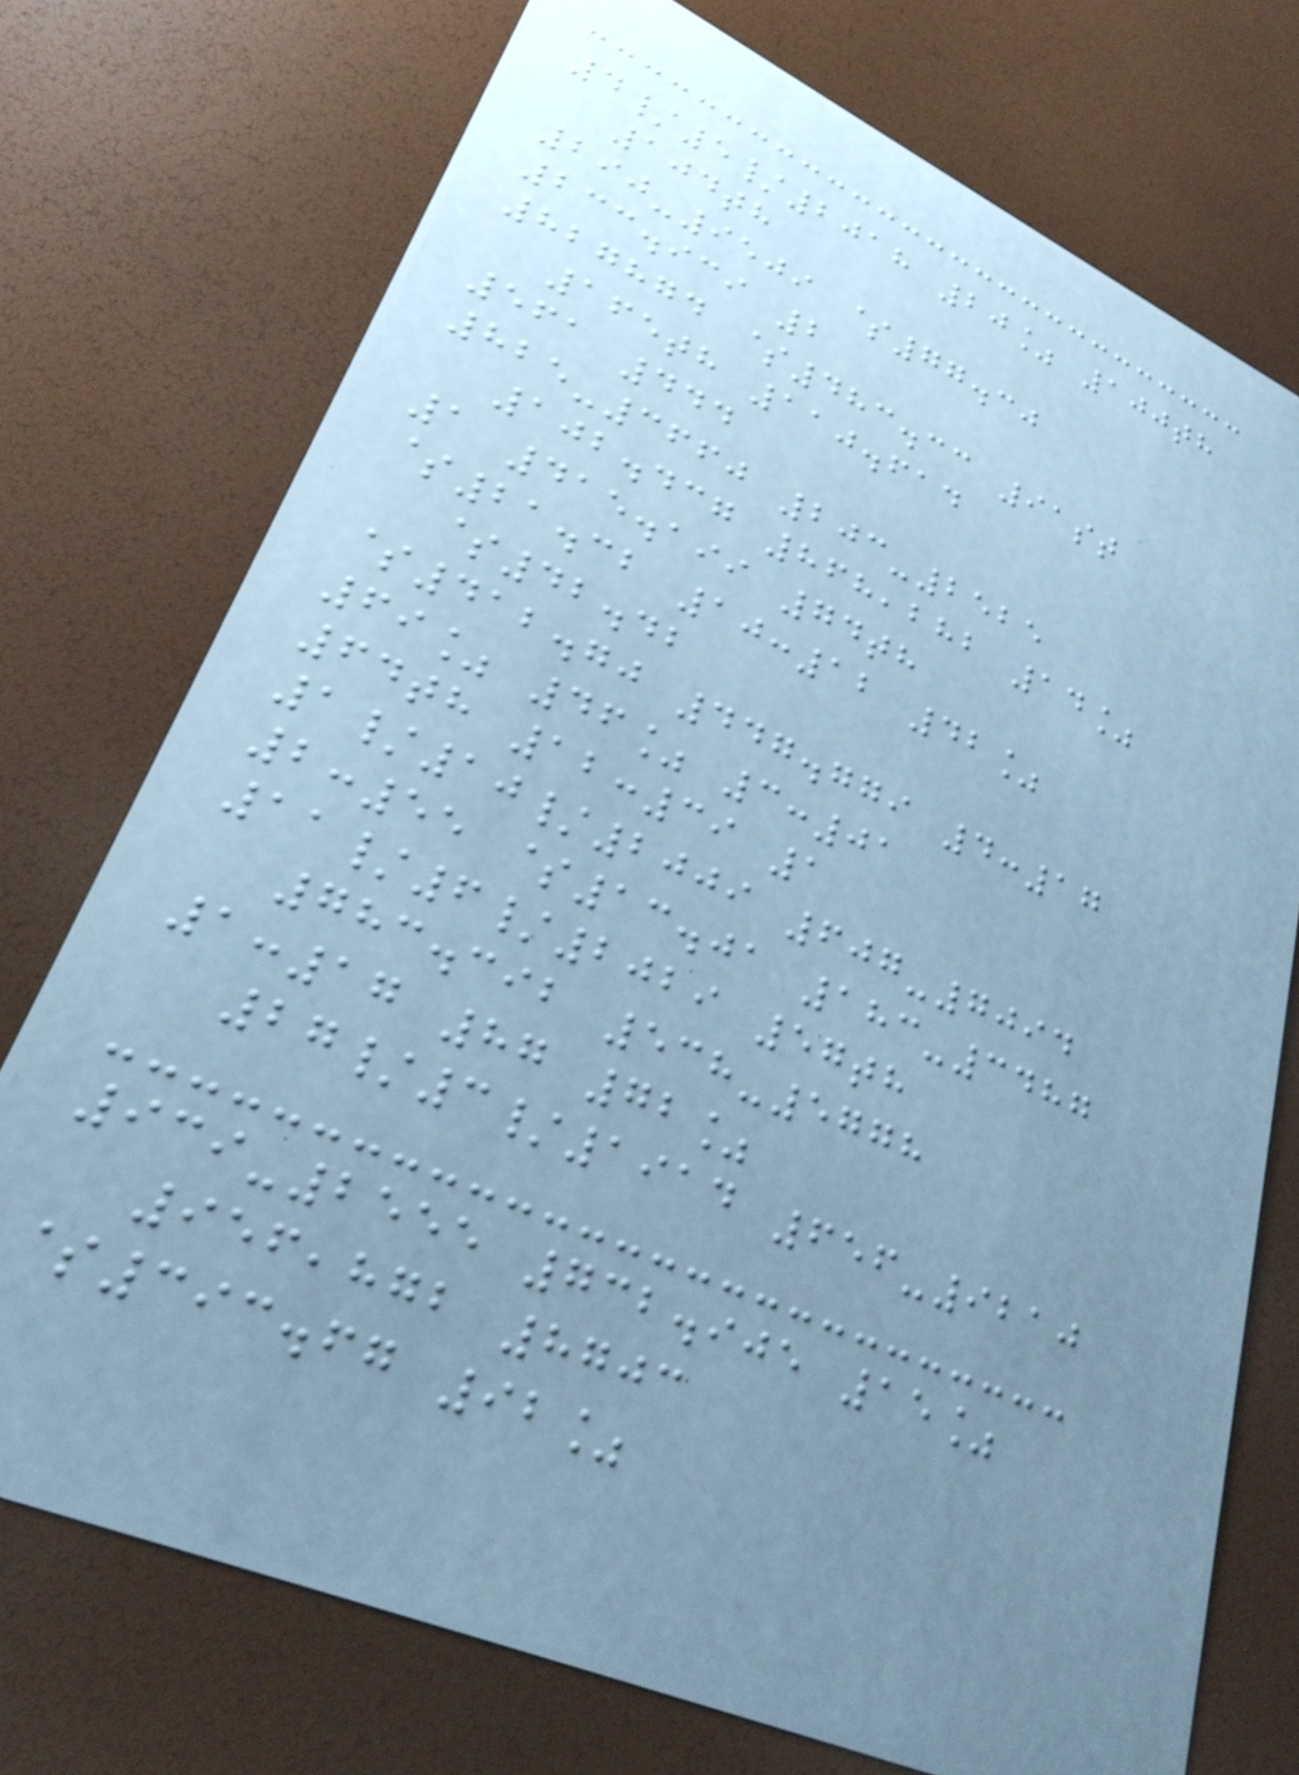4/5/2018 20% 100th
104th
290-9509 $77.30
233.939 2
827874 $483.33 91st
165th 110.614
561 444
825-3660 203-2525
102.437 868,282 14%
1 415.199 74th
$21.32 10:12 42%
$42.42
$412.70 447.779 4:17
69% 46% 3:01
64th 12:39 1
1/10/2009 607-7094
2:55 $13.01 183-3487
11/6/2029 57th
783.392 538-5778
1:17 87 72%
27/3/1914 656-9210
939-2555 732.905 15%
956,872 8703
$393.67 92%
